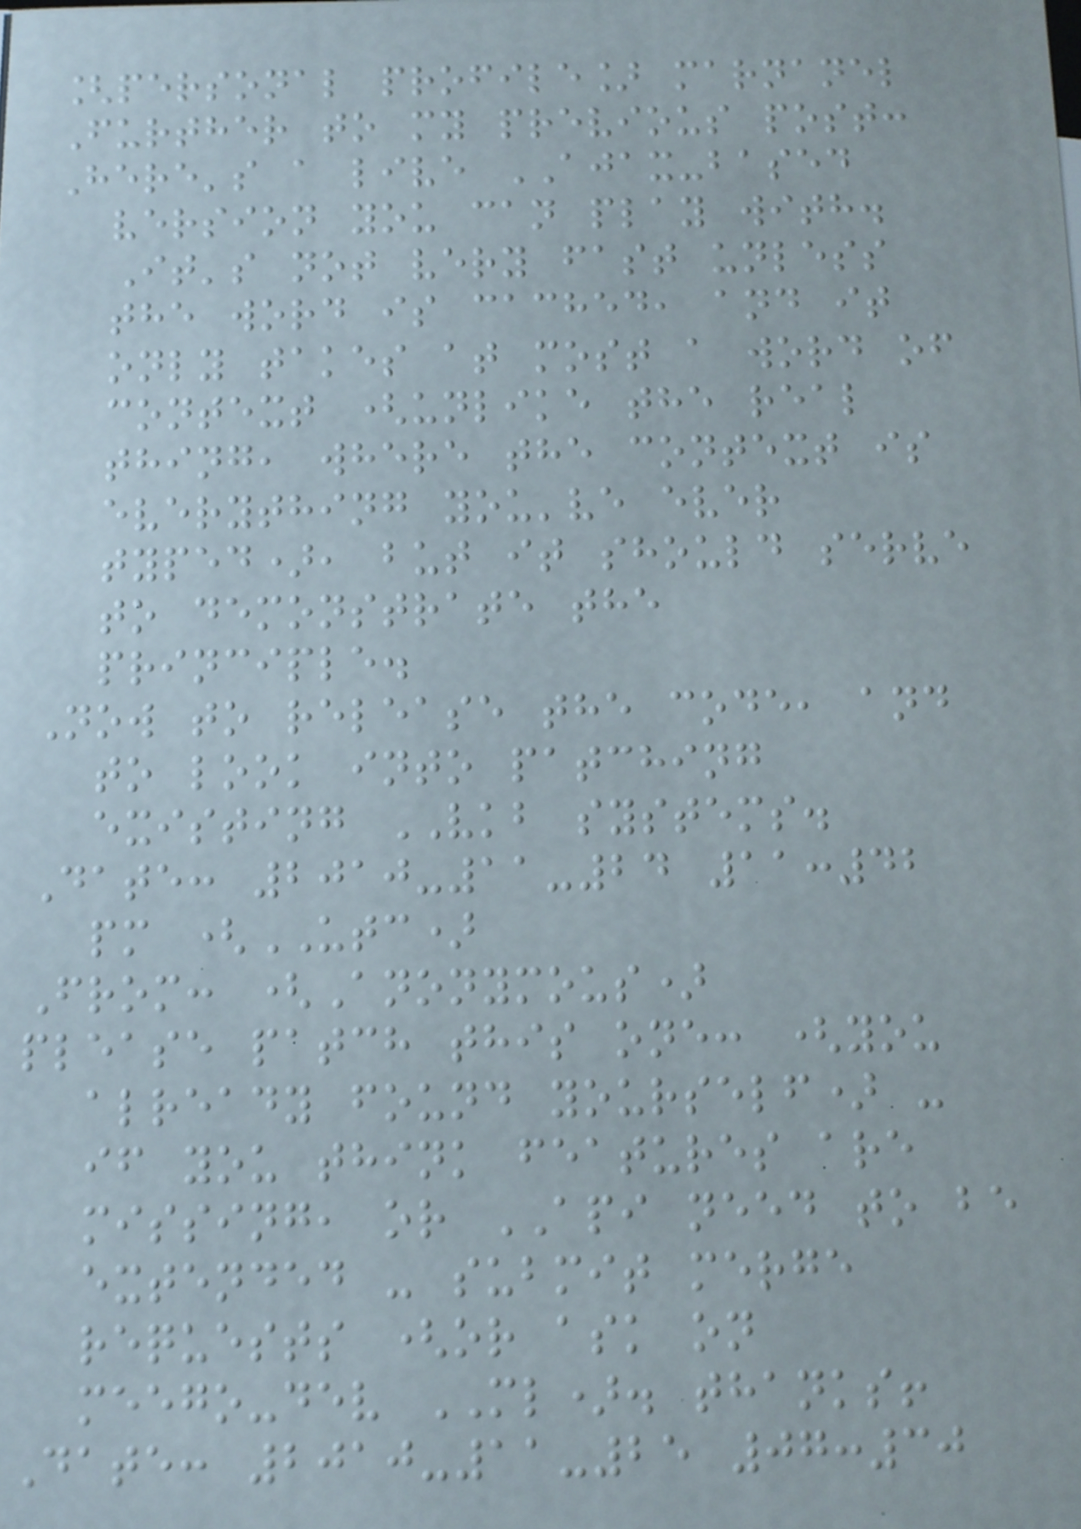[personal profile] marnanel
Further to my previous post:
Here's a live AJAX-based
version you can play with.
It's not very fast unless
the word is cached, and it
only takes at most a word of
context (unlike the real
thing, where the context is
everything you've ever
typed), but it should serve
to demonstrate the
principle.
Now to release the code, and
to look into patching
existing VKB systems.
Date: 2010-11-24 11:42
pm (UTC)
From: (Anonymous)
please patch this one: (you
already found yourself) -
if you think features are
missing, or API need to be
extended - submit merge
requests (or ask on
meego-dev ML). thanks!
Date: 2010-11-25 07:30
